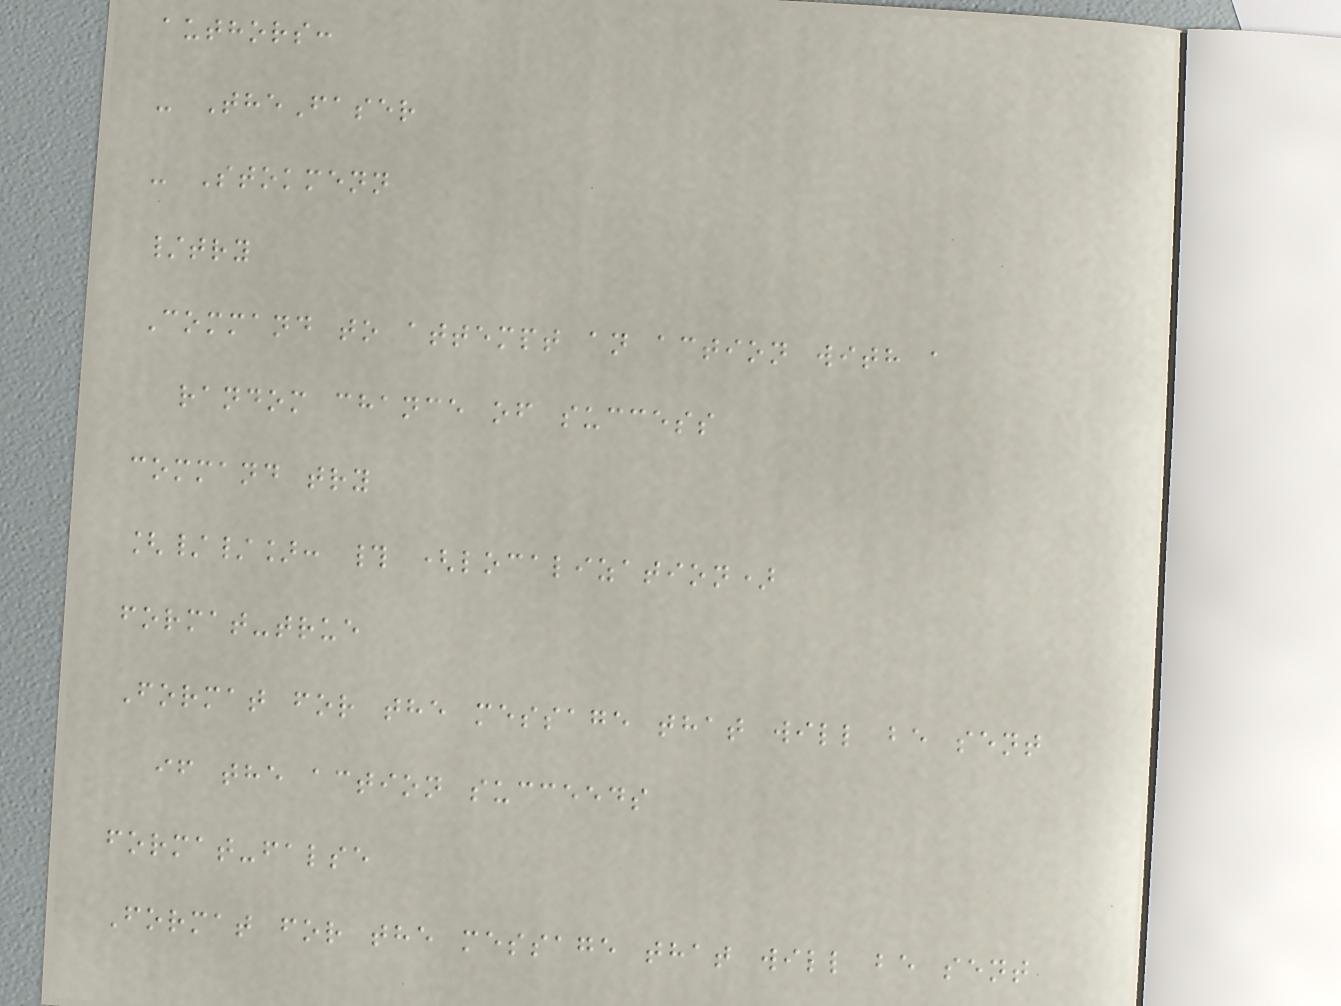authors:
- TheFaser
- Stokmenn
/try
Command to attempt an action with a
random chance of success
command try
[//]: # (localization)
format-true
Format for the message that will be sent
if the action succeeds
format-false
Format for the message that will be sent
